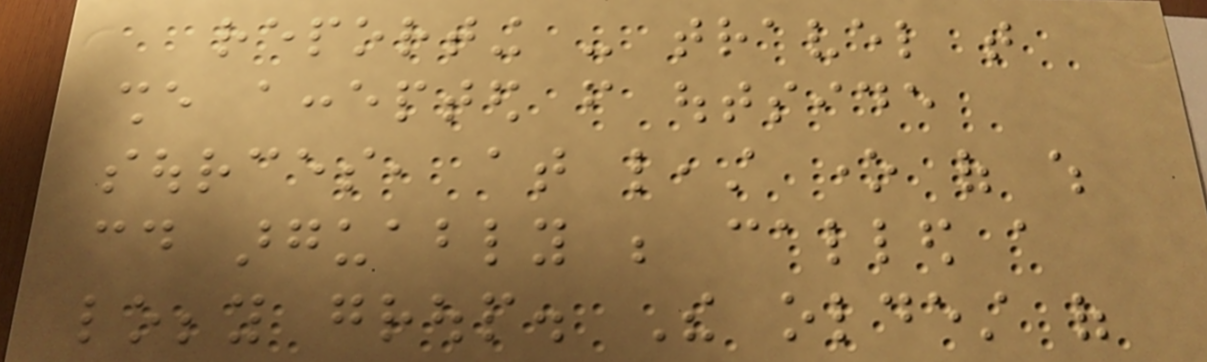reporting - travel that
she accepted from outside
sources, at least one of which
could arguably be called a
lobby group. The oldest of
